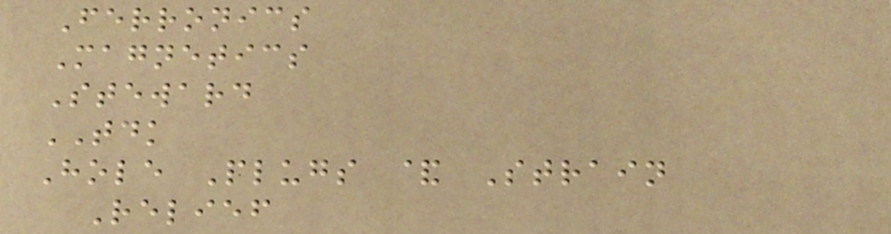Ferronics
Magnetics
Steward
TDK
Hole Plugs & Strain
Relief
